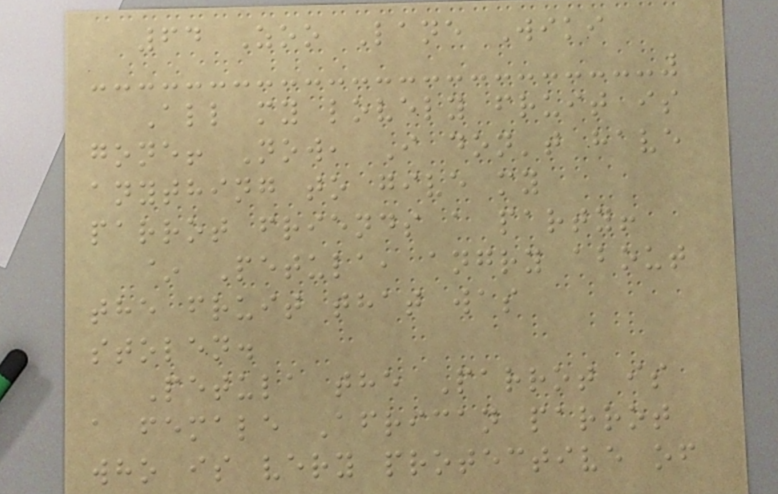64 Zoo Lane Wiki
All my lovely fruit is
gone! Now, I don't have
anything to give my
parrot friends a party!
~ Petula, angry about
the fruit that was
stolen.
Petula the Parrot is
a female African parrot
who is very protective of
